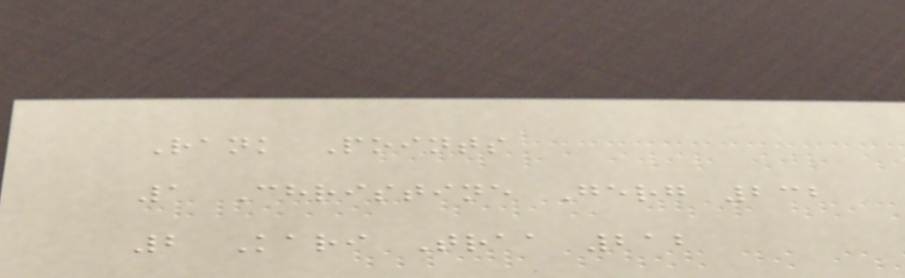Rank Points
1 Christine Gerg 232
2 Kari Traa 212
